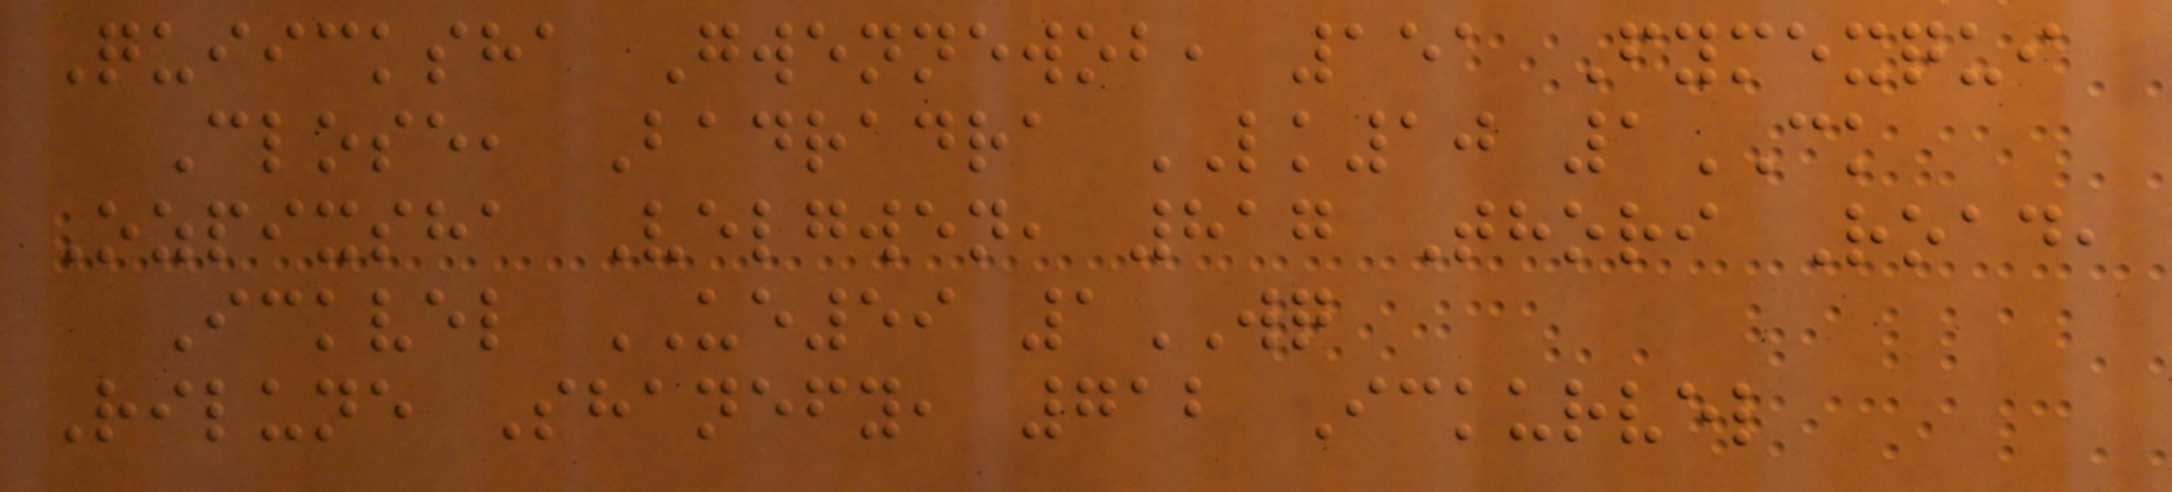Quiicksha Gwennewob, 151 Fymexqui
Close, Badradra LK10 1CK
Ozpixsha Velgwen, 817 Thori Road,
Ickvel UE59 1WQ
Rilune Shanefy, 712 Ickurvel
